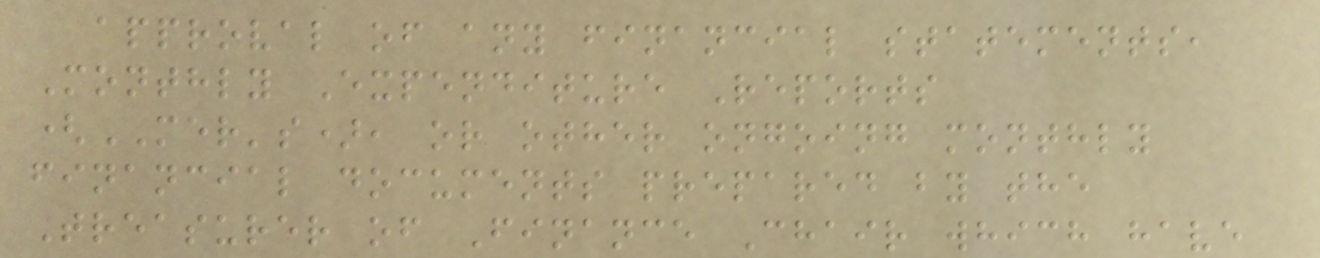approval of any financial statements,
Monthly Expenditure Reports
(MER's), or other ongoing monthly
financial documents prepared by the
Treasurer of Finance Chair which have
